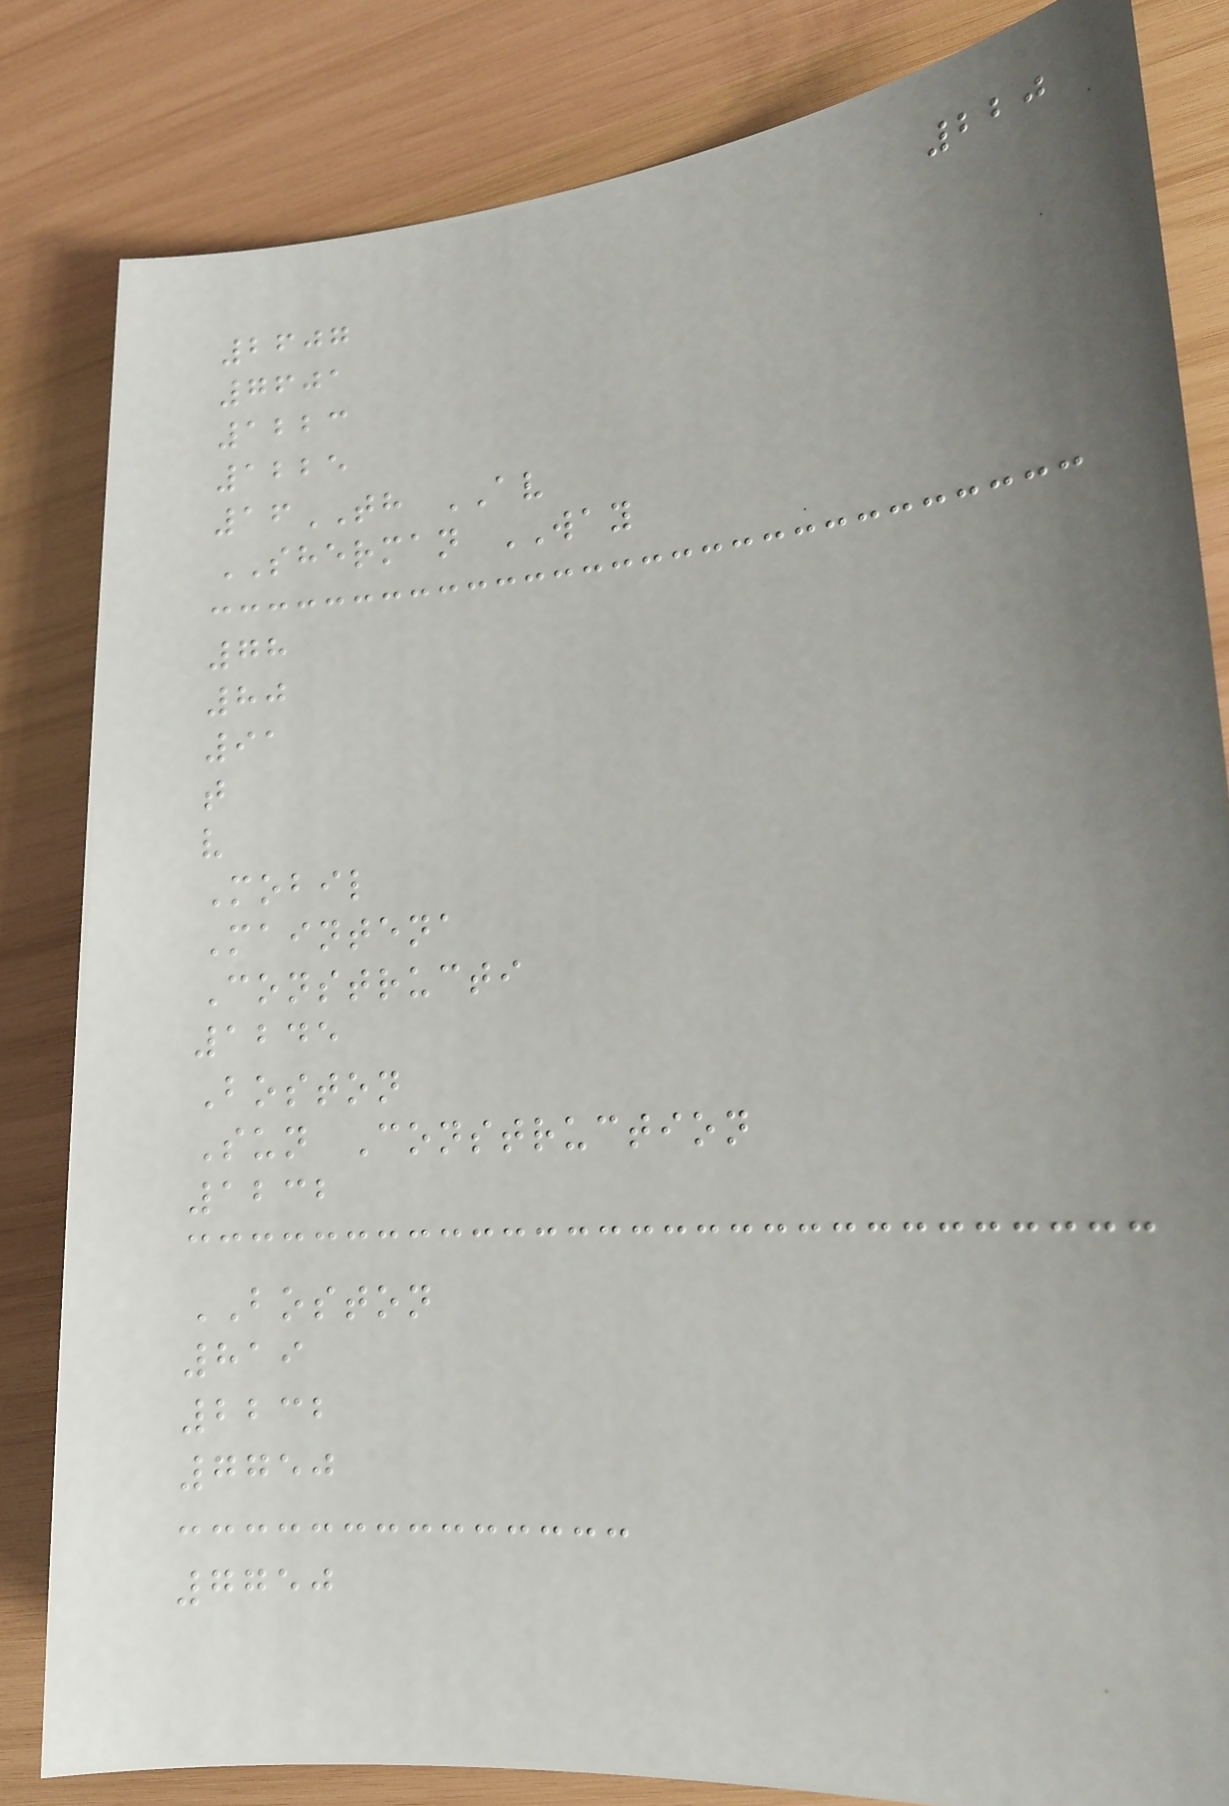220
2607
7601
1223
1225
16TH AV
SHERMAN WAY
78
80
91
t
v
Mobil
Maintena
Constructi
1245
Boston
Sun Construction
1232
BOSTON
819
2232
7750
7750
